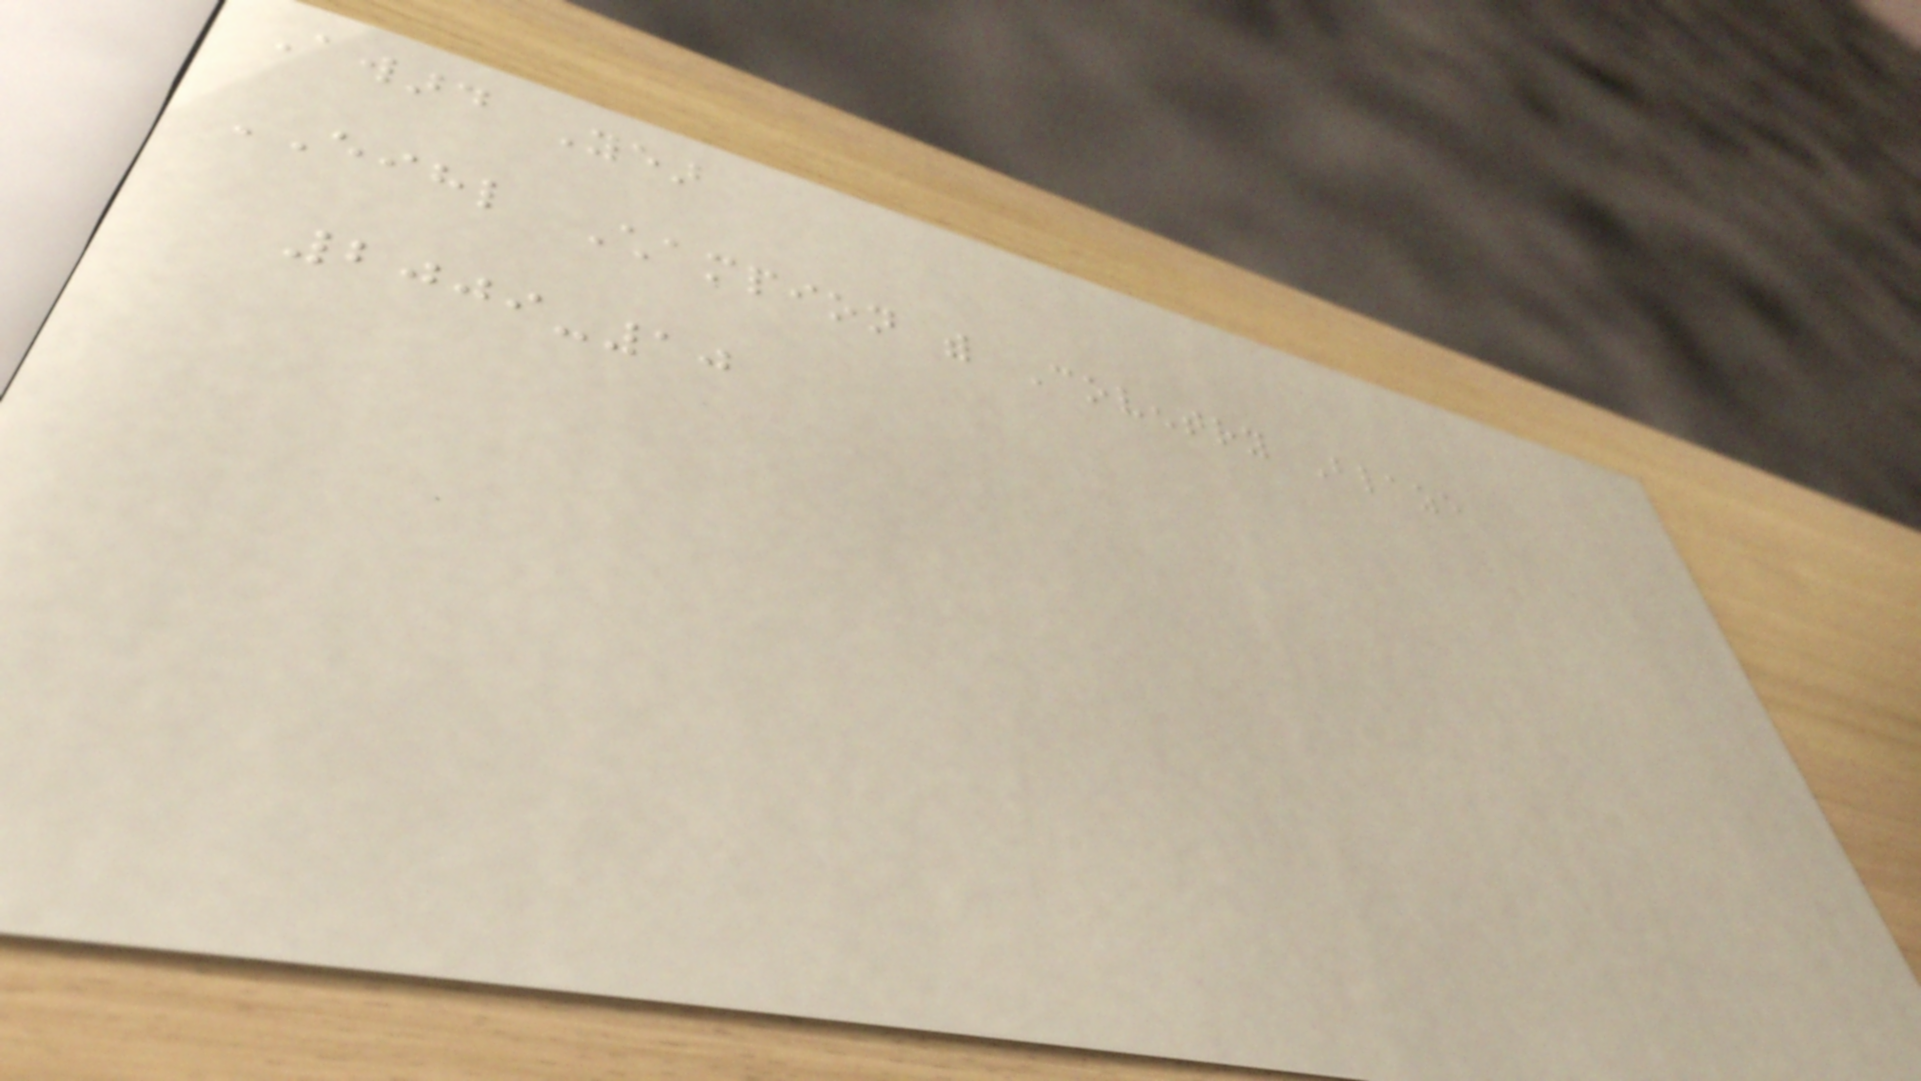Award Year
EIHL Champion with Coventry Blaze
2009-10
